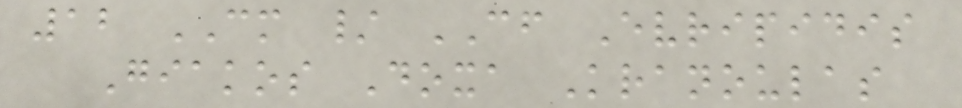12 CM / CF Evripidis
Giakos Doxa Kranoulas
